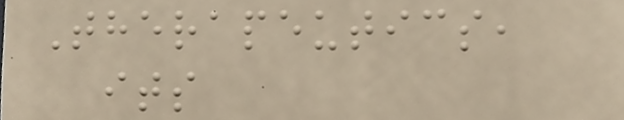Therapeutics,
its
